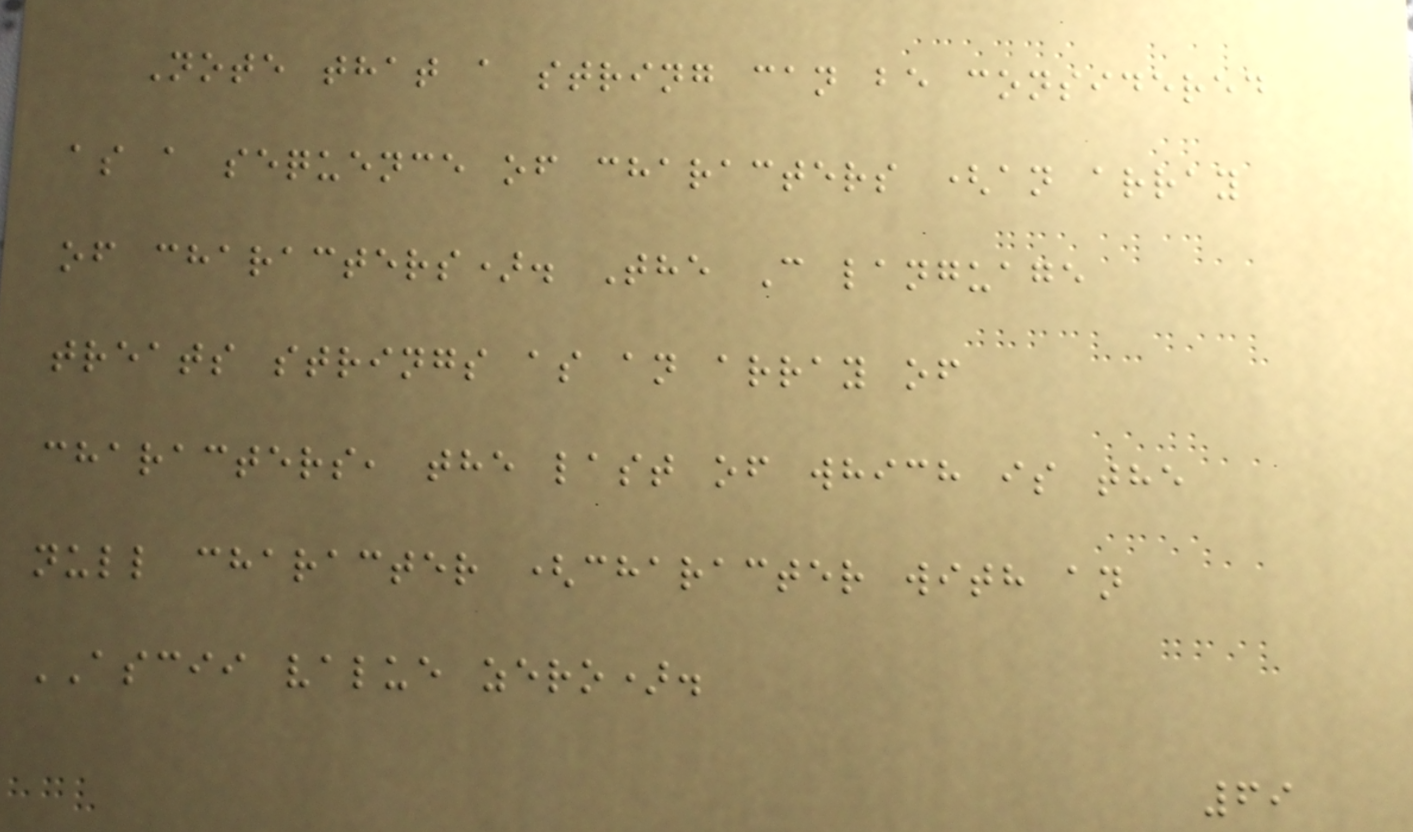Note that a string can be considered
as a sequence of characters (an array
of characters). The C language
treats strings as an array of
characters, the last of which is the
null character (character with an
ASCII value zero).
69
